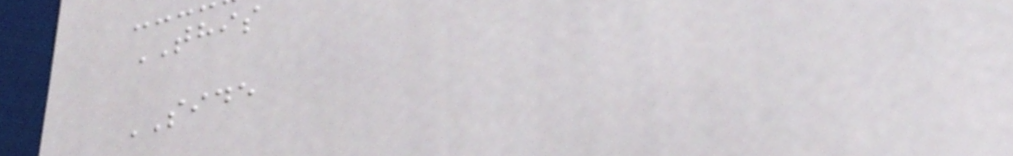THIS
SIDE
